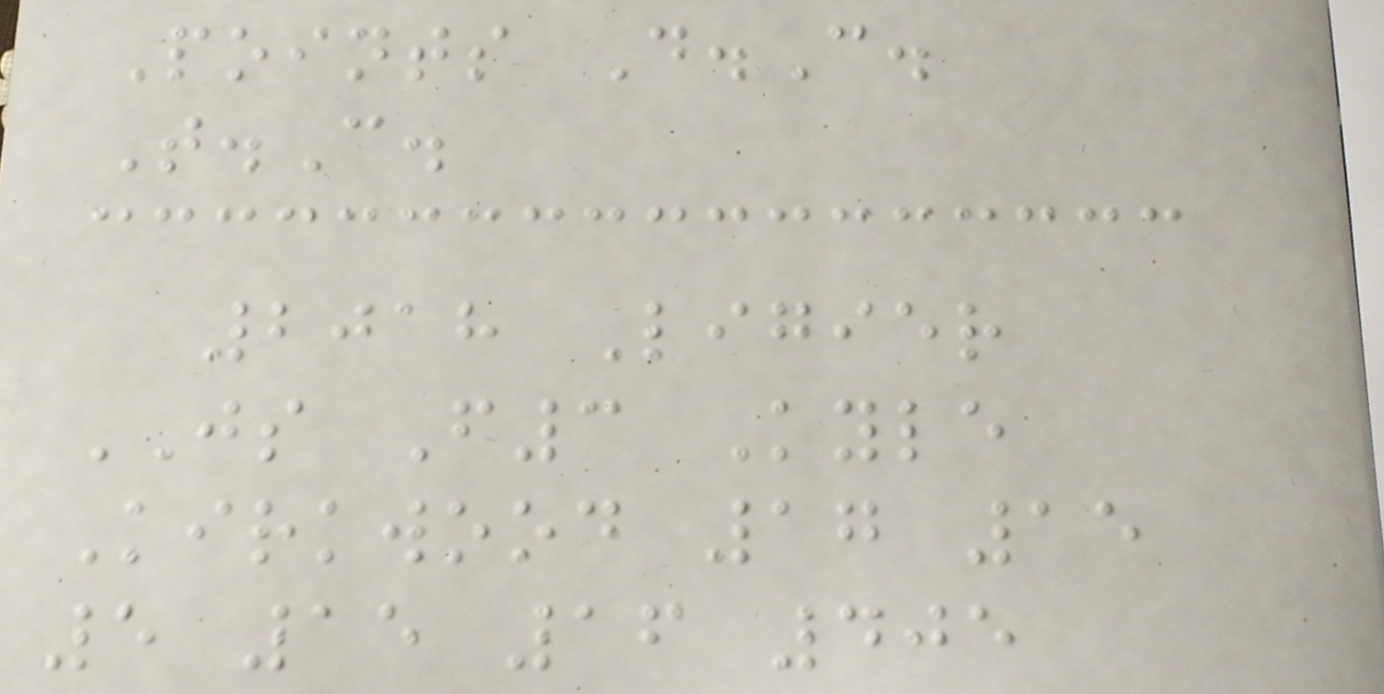Points D.C.
T.C.
2018 Ligier
JS F3 Kyle
Kirkwood 17 15
5 15 16 405
